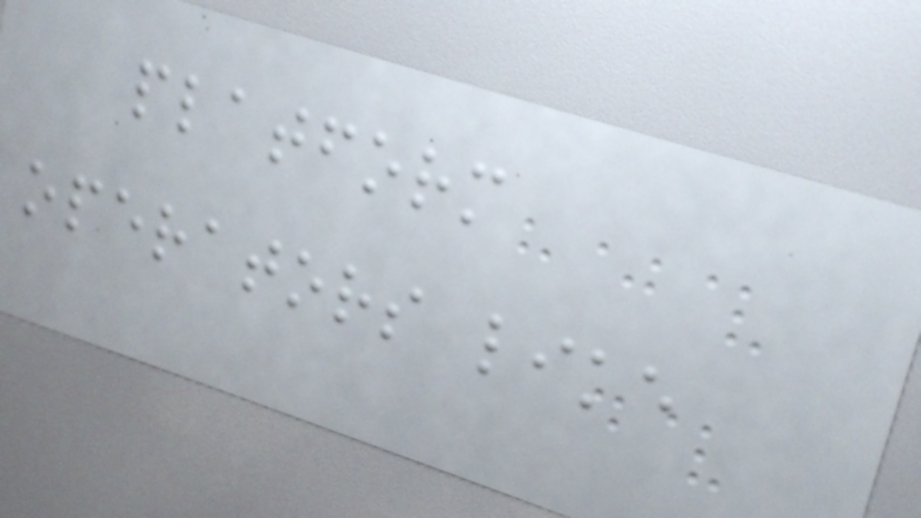platform
operators like
